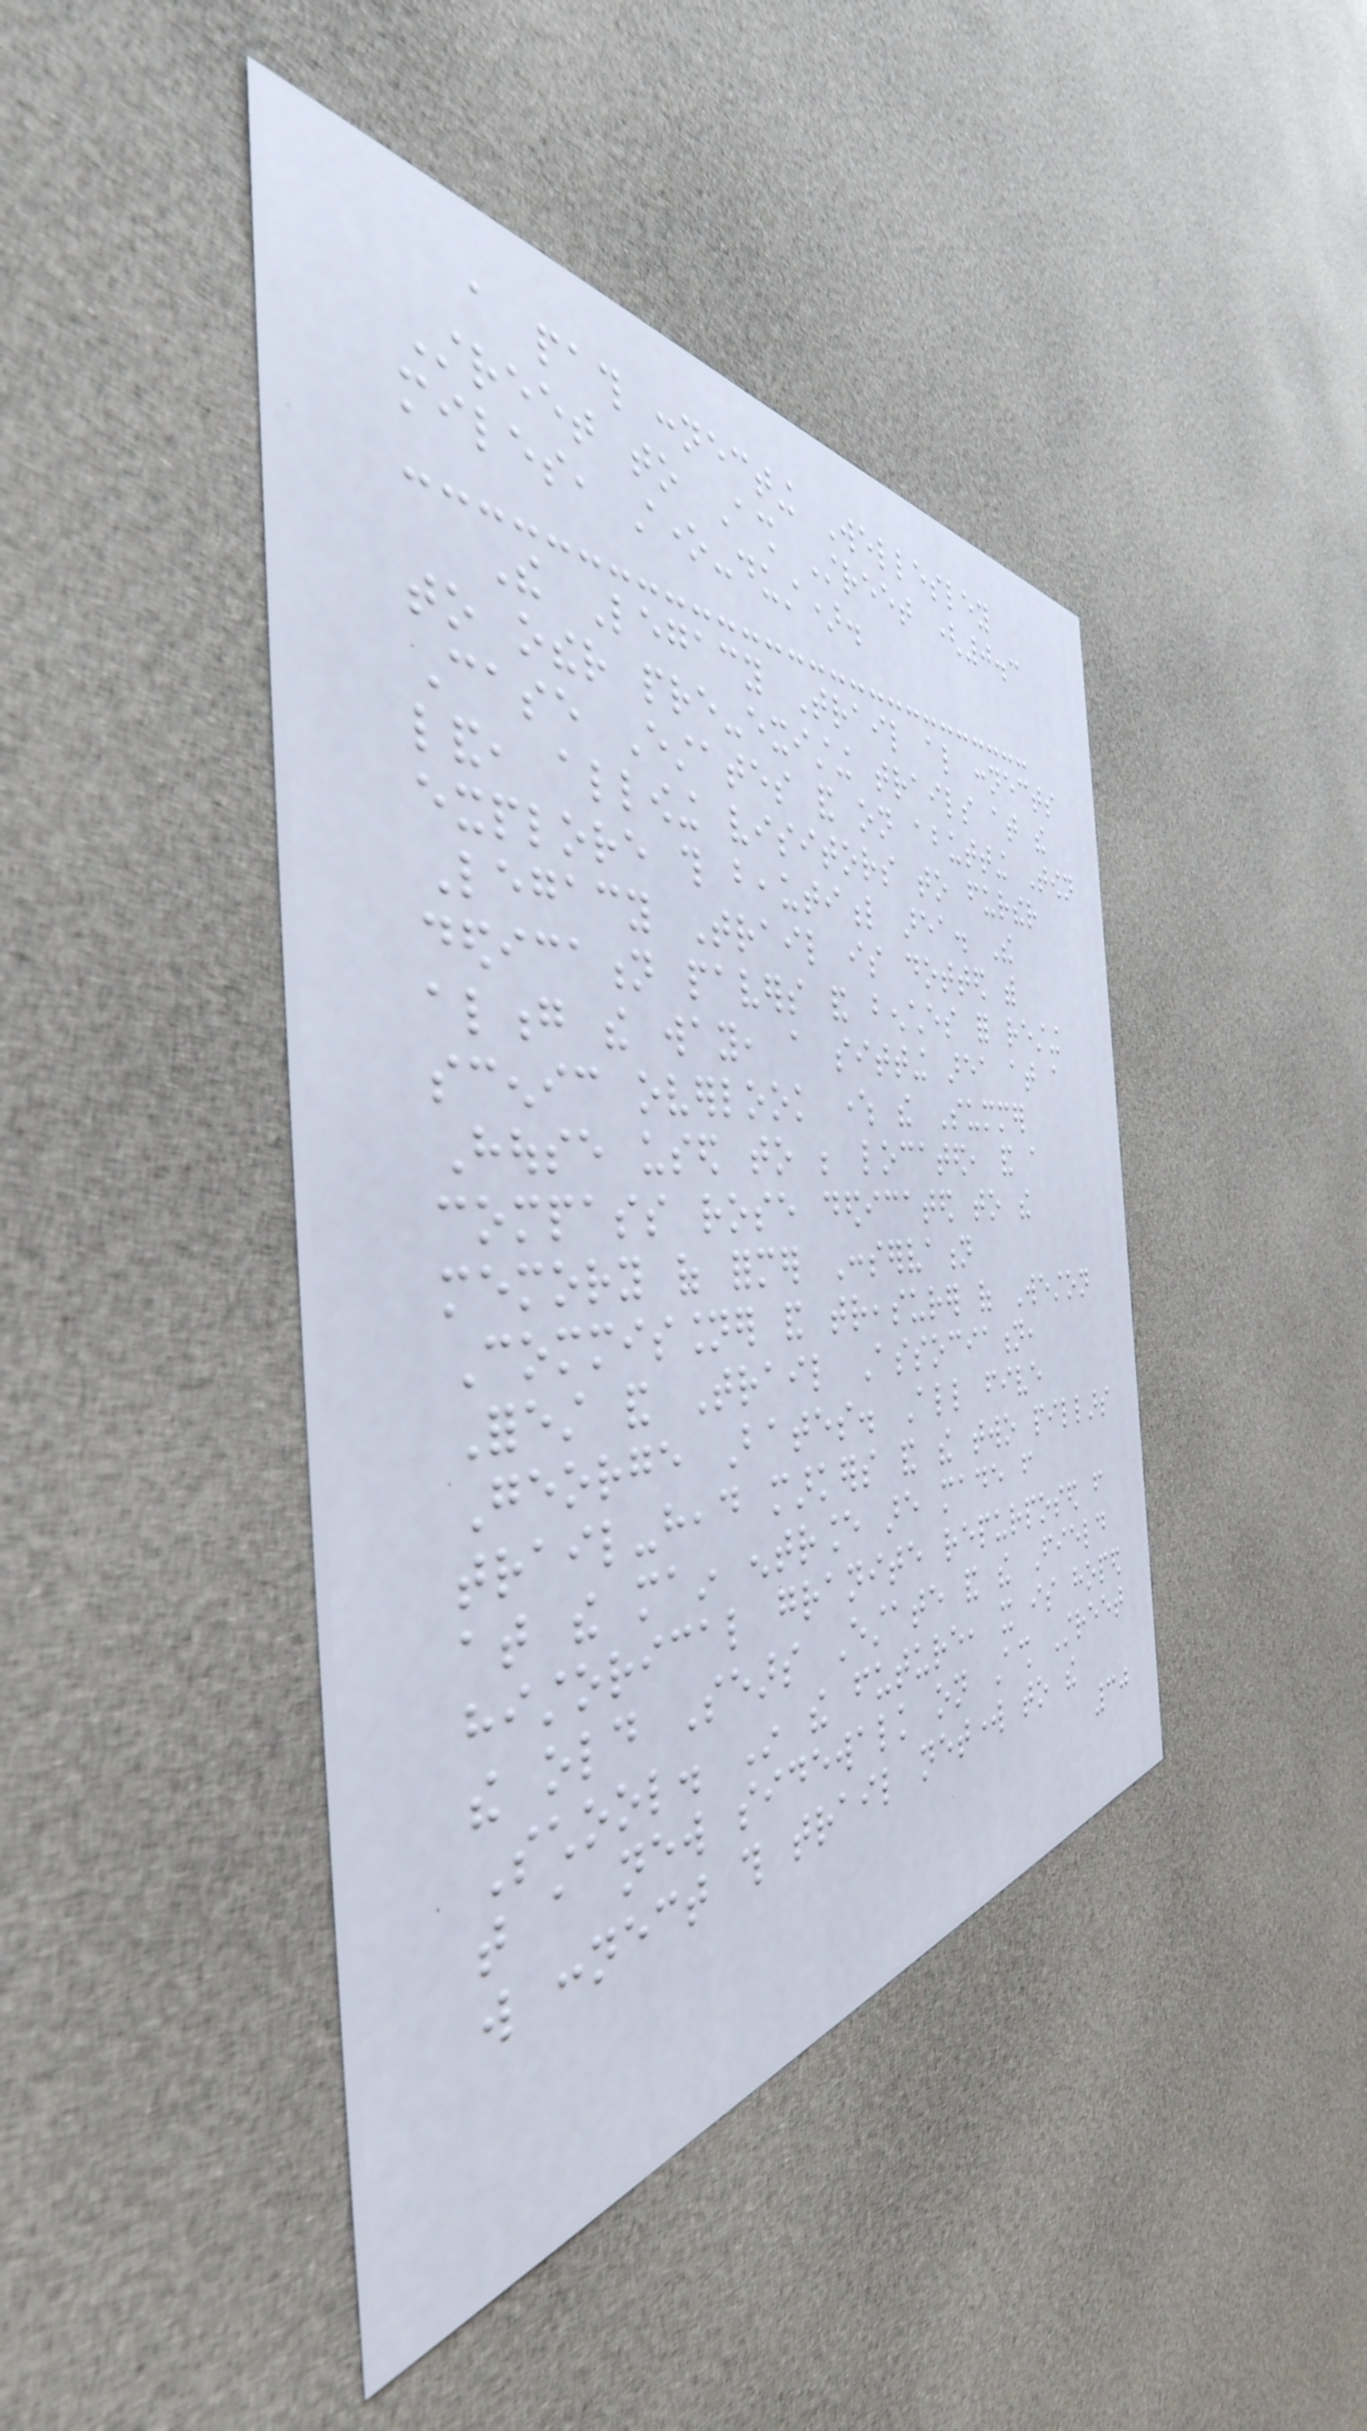a path connecting Wellesley
Street to Ash Street (0.3
miles, stone-dust).
The Legacy Trail also connects
to other pre-existing trails at the
Case Estates and on abutting Town
land, allowing visitors to further
explore this beautiful area. The
Legacy Trail is dotted with
dedication pavers and benches for resting
along the way, a sitting area at a
scenic overlook where the Summer
House used to be located, and a
compass rose dedicated to the
memory of former Conservation
Commissioner and treasurer of Weston
Forest and Trail Association,
George Bates. All five
trail-head markers and the two pillars
at the main entrance are made from
historical granite repurposed from
the old Sears Estate and the Field
School. In the future, it is hoped
that a new sidewalk on Ash Street
will connect this trail network to the
30
